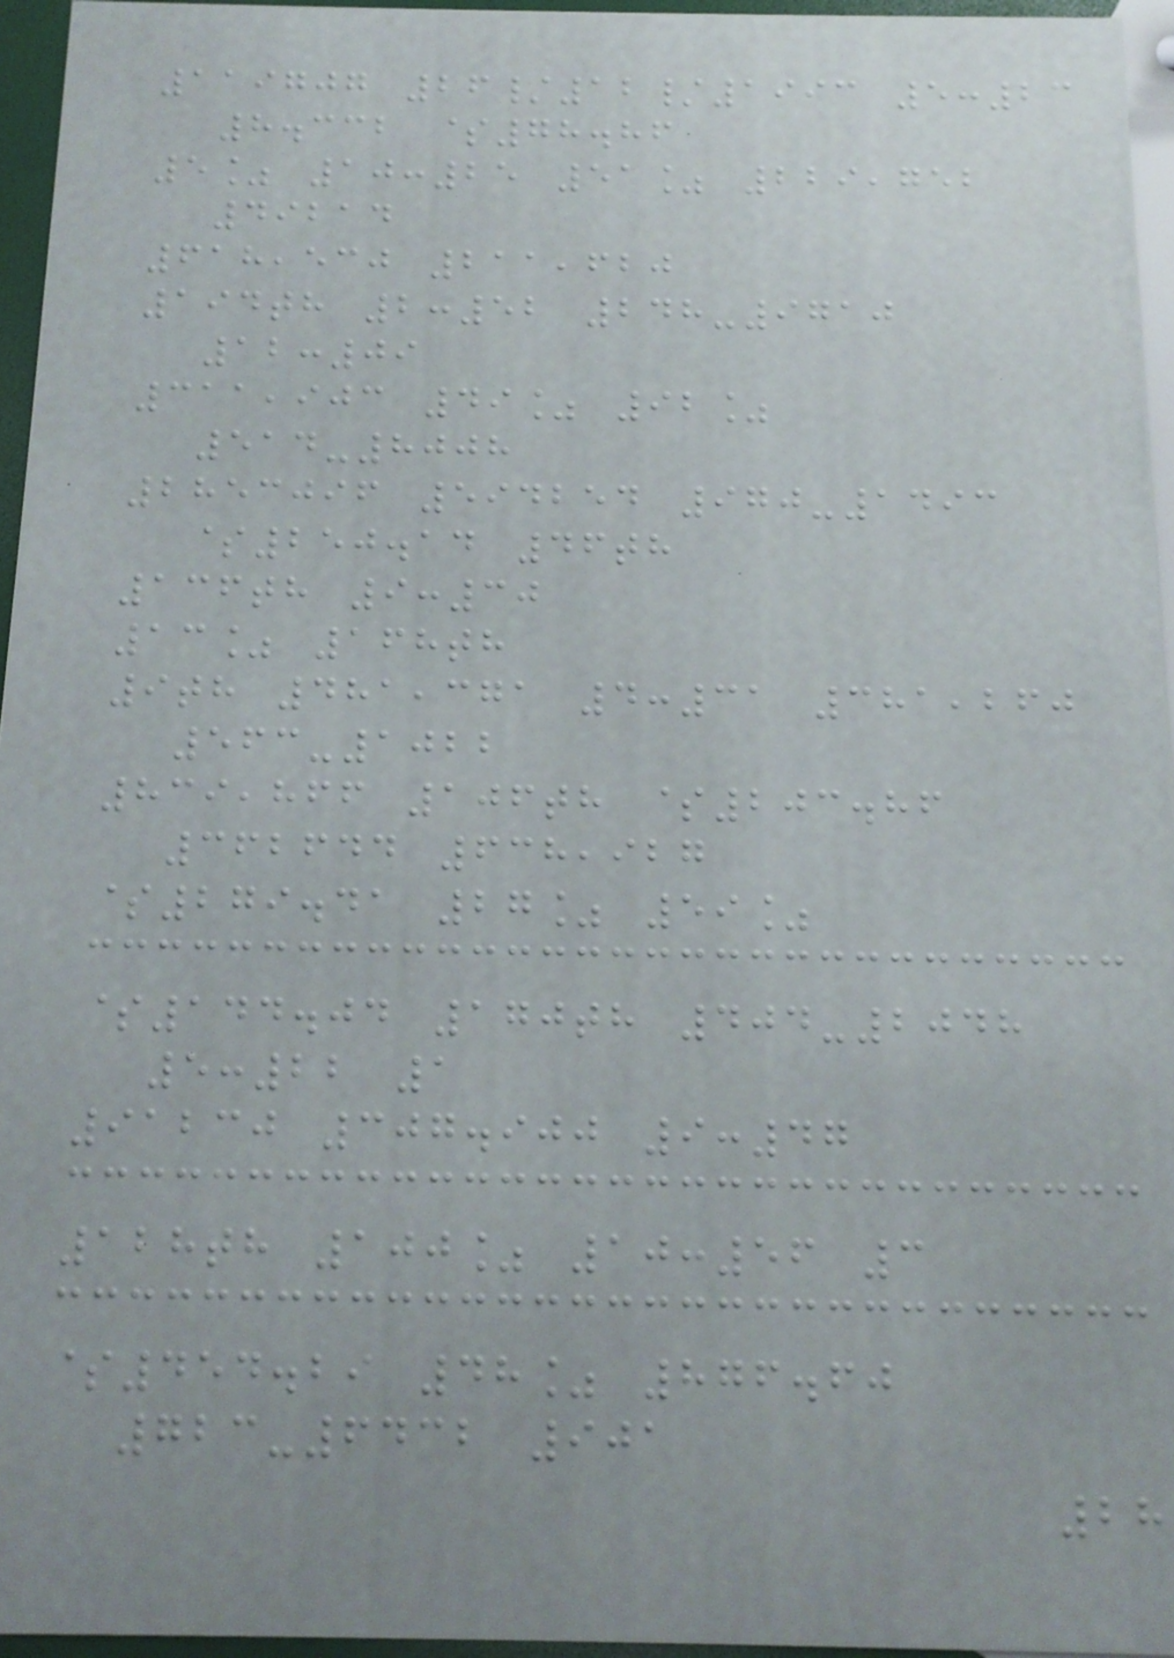119707 26/12/1993 5:23
8.332 $78.86
5% 10:25 51% 229,752
49214
618,530 211,620
194th 2:52 248-9710
12:09
311,903 49% 92%
514-8008
2853096 594254 970-1493
$250.14 46th
136th 9:30
13% 168th
9th 481,371 4:31 381,260
563-1022
839,866 106th $203.86
362644 638,927
$279.41 27% 59%
$144.04 170th 404-2048
5:22 1
91230 307.900 9:47
128th 100% 10:56 3
$454.29 48% 876.60
723-6432 901
28
